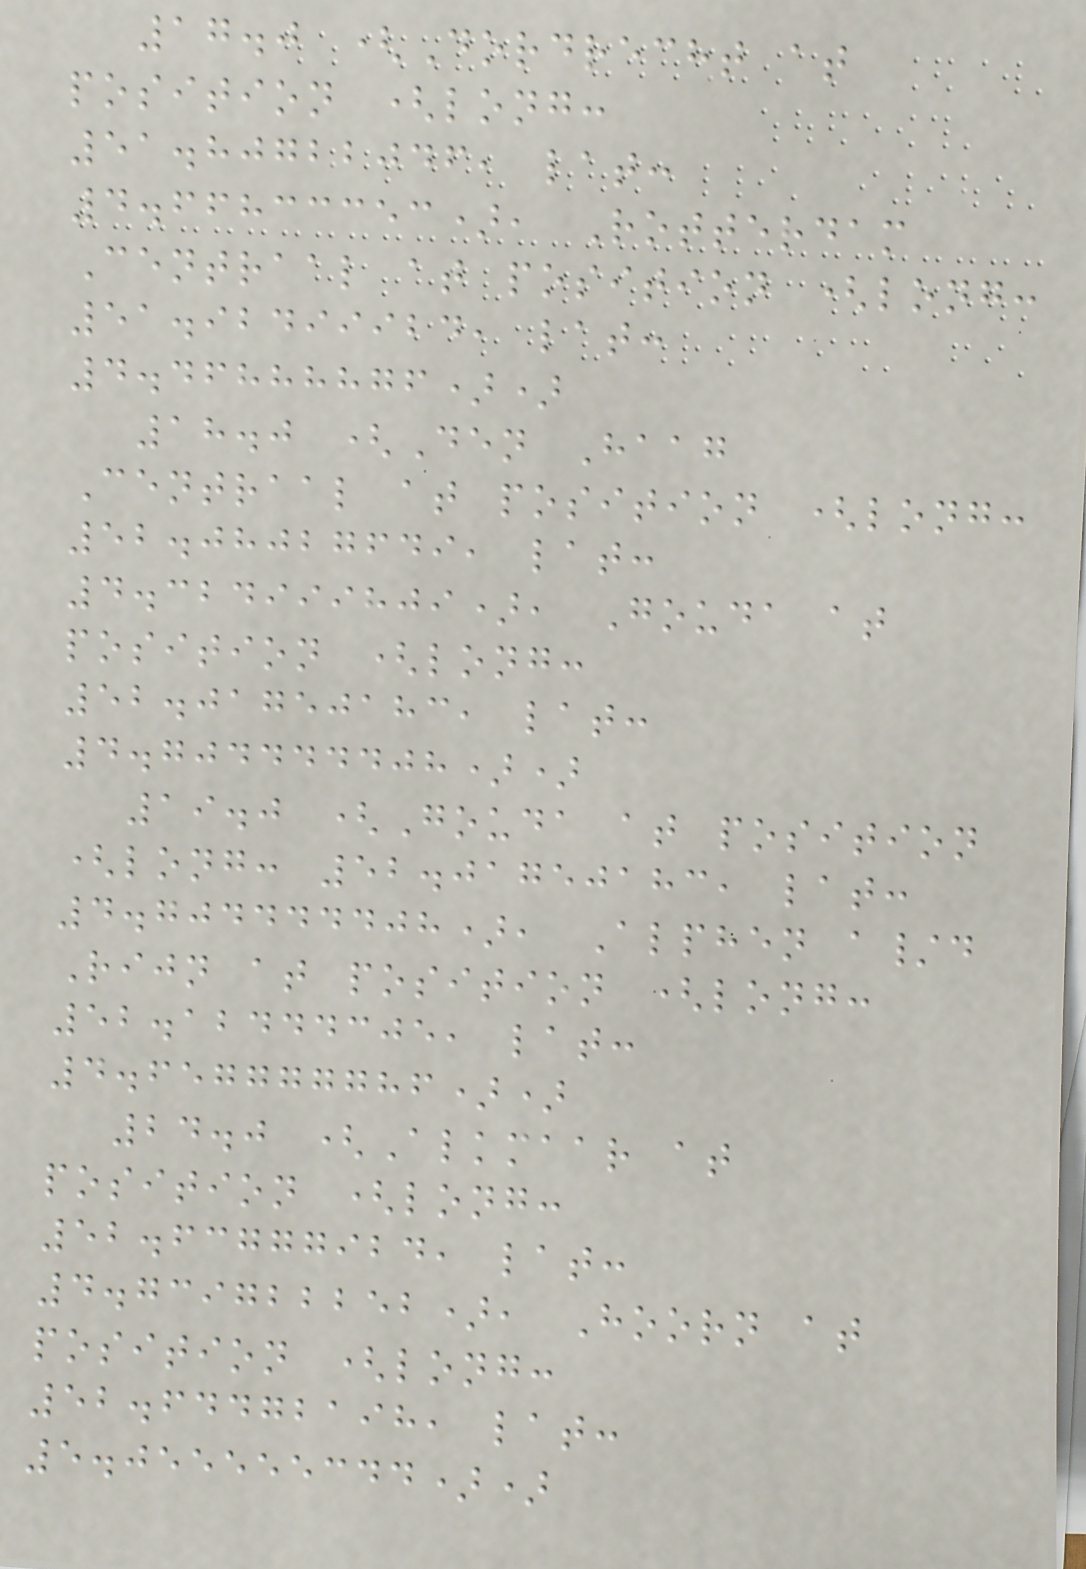17.0 (Dordrecht at
position (long:
51.80722046, lat:
4.66833353), Rotterdam
Centraal at position (long:
51.92499924, lat:
4.46888876))
18.0 (Den Haag
Centraal at position (long:
52.08027649, lat:
4.324999809), Gouda at
position (long:
52.01750183, lat:
4.704444408))
19.0 (Gouda at position
(long: 52.01750183, lat:
4.704444408), Alphen a/d
Rijn at position (long:
52.12444305, lat:
4.657777786))
24.0 (Alkmaar at
position (long:
52.63777924, lat:
4.739722252), Hoorn at
position (long:
52.64472198, lat:
5.055555344))
